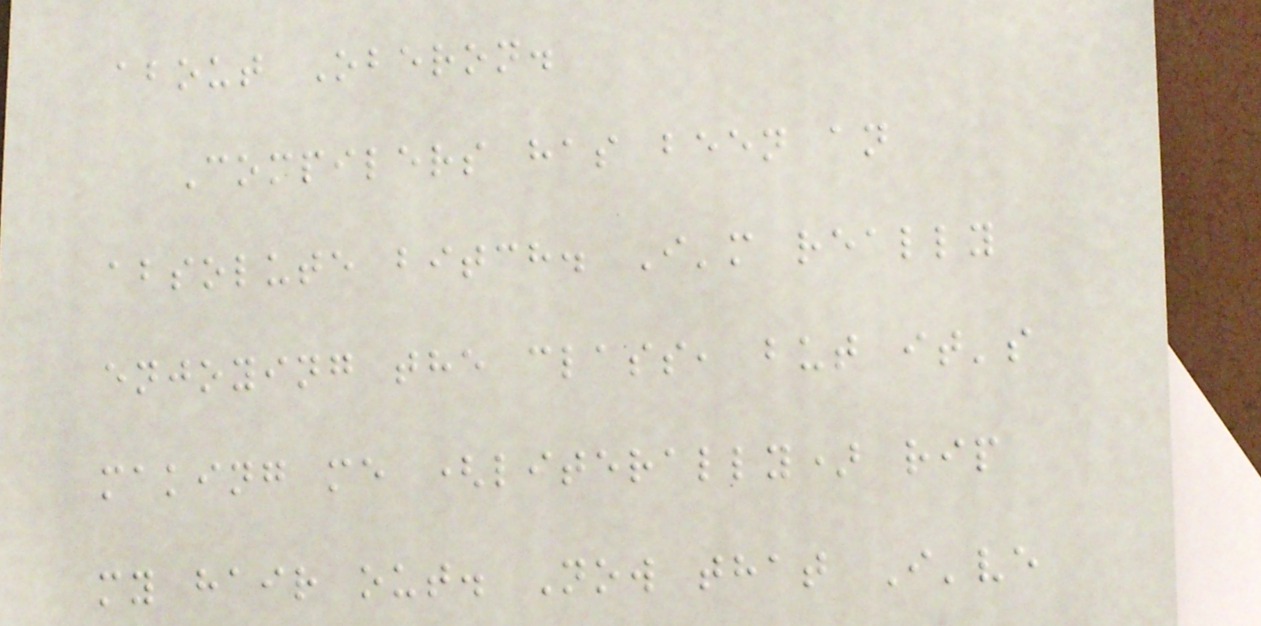about Oberon.
Compilers has been an
absolute bitch. I'm really
enjoying the class, but it's
making me (literally) rip
my hair out. Now that I've
